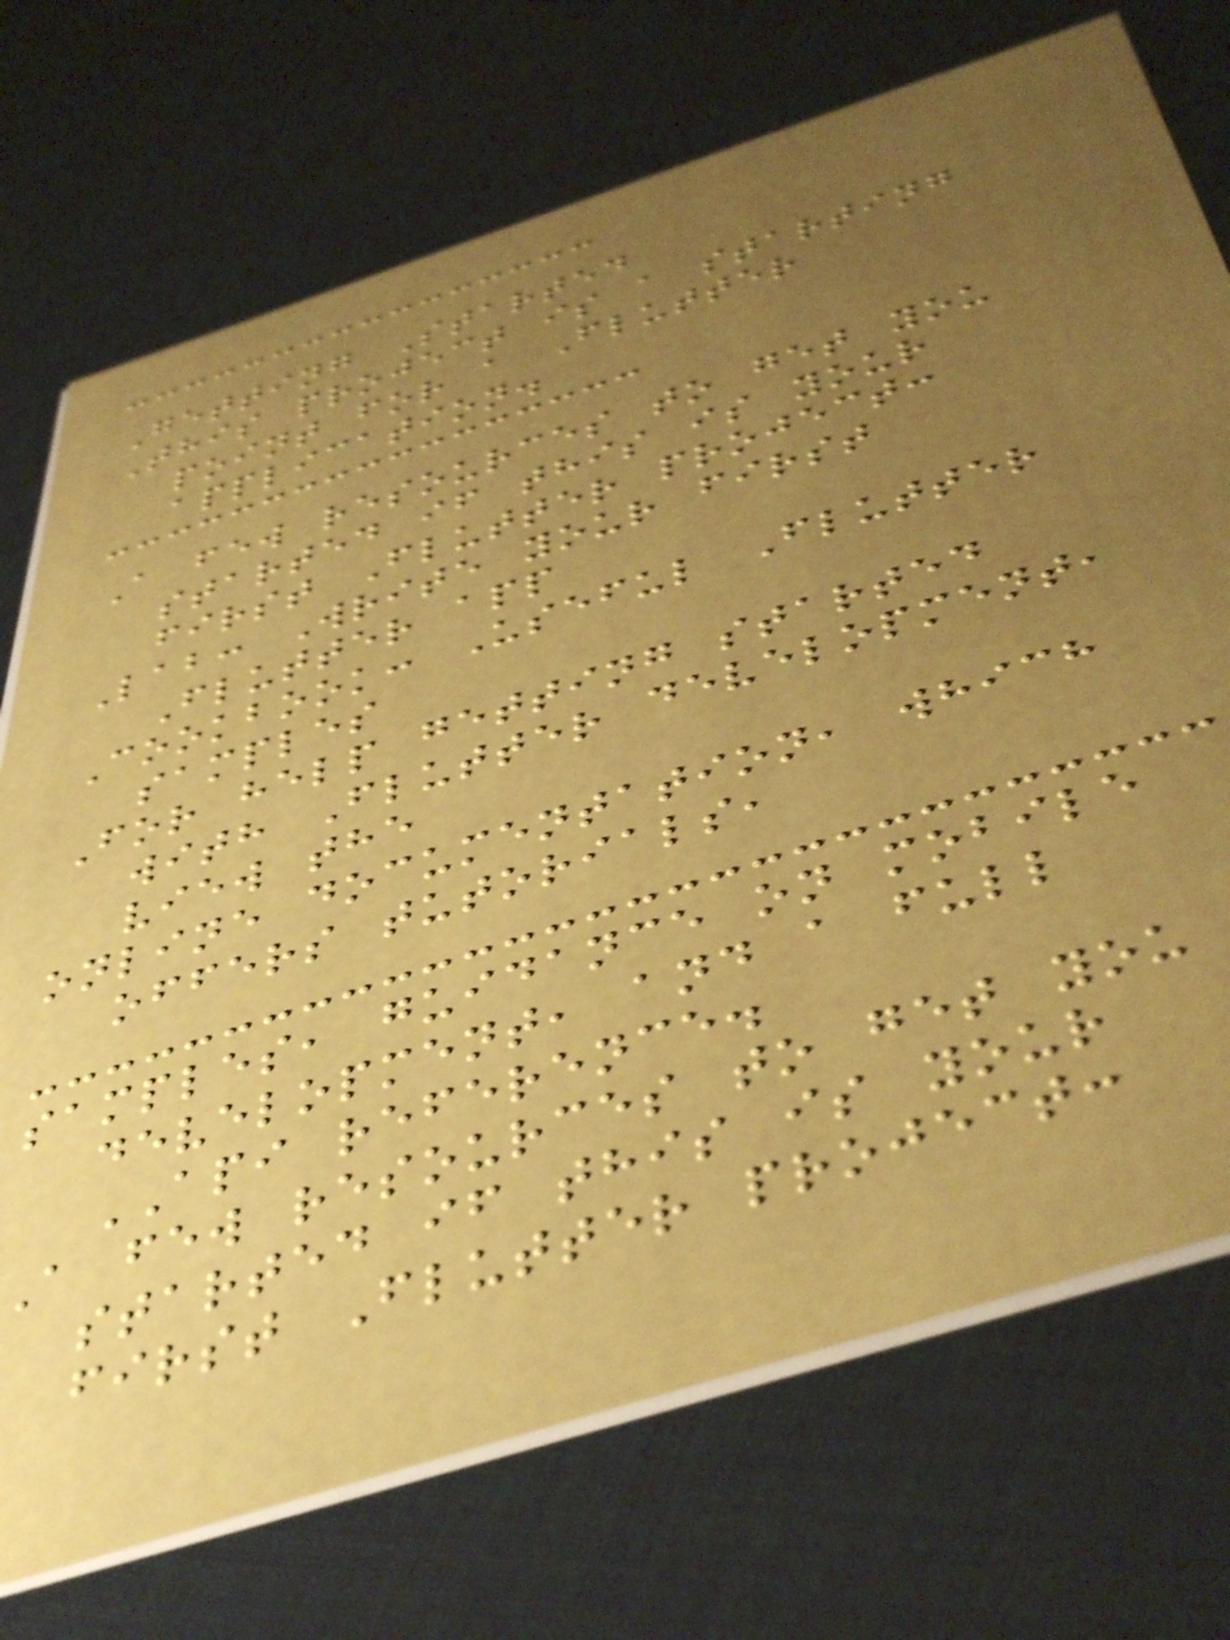Getting Started
This project is a starting
point for a Flutter
application.
A few resources to get you
started if this is your
first Flutter project:
Lab: Write your first
Flutter app
Cookbook: Useful Flutter
samples
For help getting started
with Flutter development,
view the
online documentation, which
offers tutorials,
samples, guidance on mobile
development, and a full
API reference.
a few resources to get you
started if this is your
first Flutter project:
